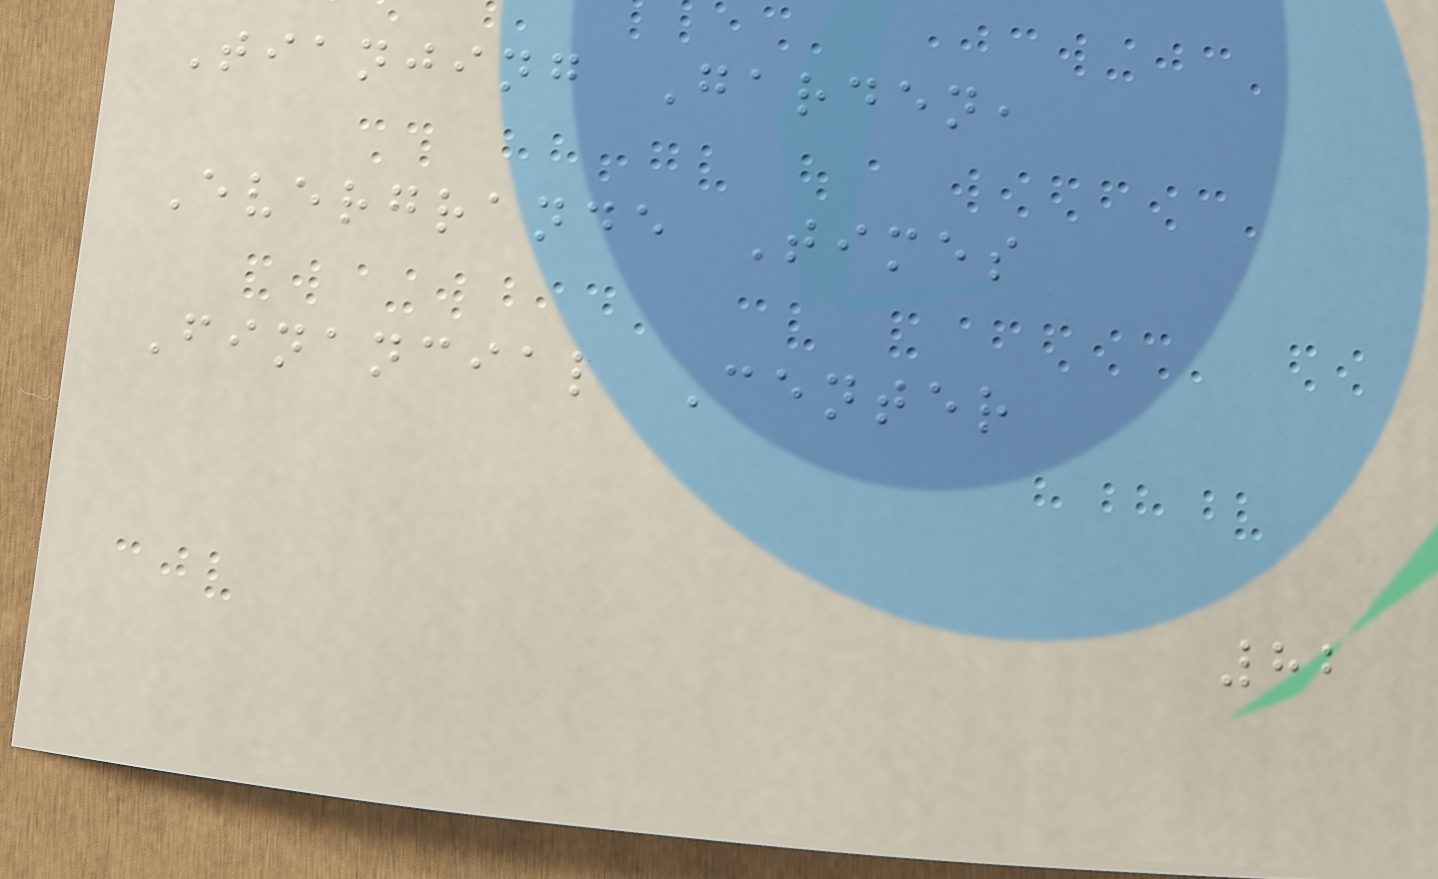Tianjing Garden,
Evergrande Times
Financial Center
82
